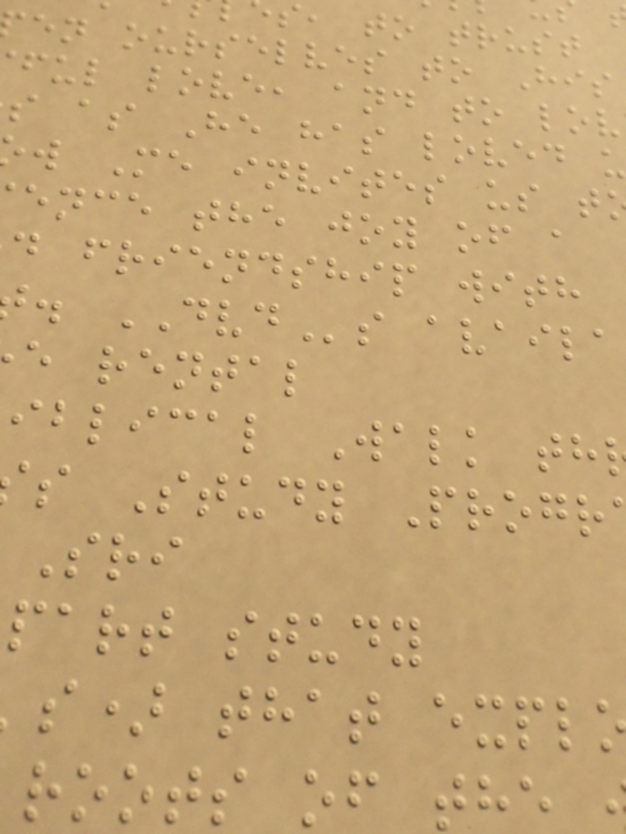s, to trust
en ourselves to His
ful love, and to lov
s as He has loved
w Me invites us t
ence the joy of a
d friendship with
. DVDs availa
e rental
iblical Walk th
s Study Progr
Sri
part study
s) that expl
roots of the
